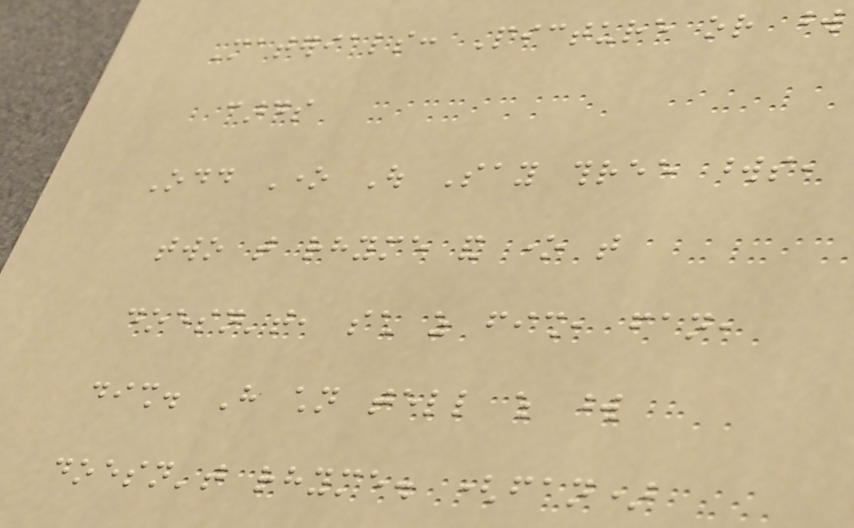Materials: Picture or word
cards
Odd One Out Say three words,
two that rhyme and one that
doesn't, such as fish, fan,
dish. Have children tell which word
doesn't rhyme. (fan)
